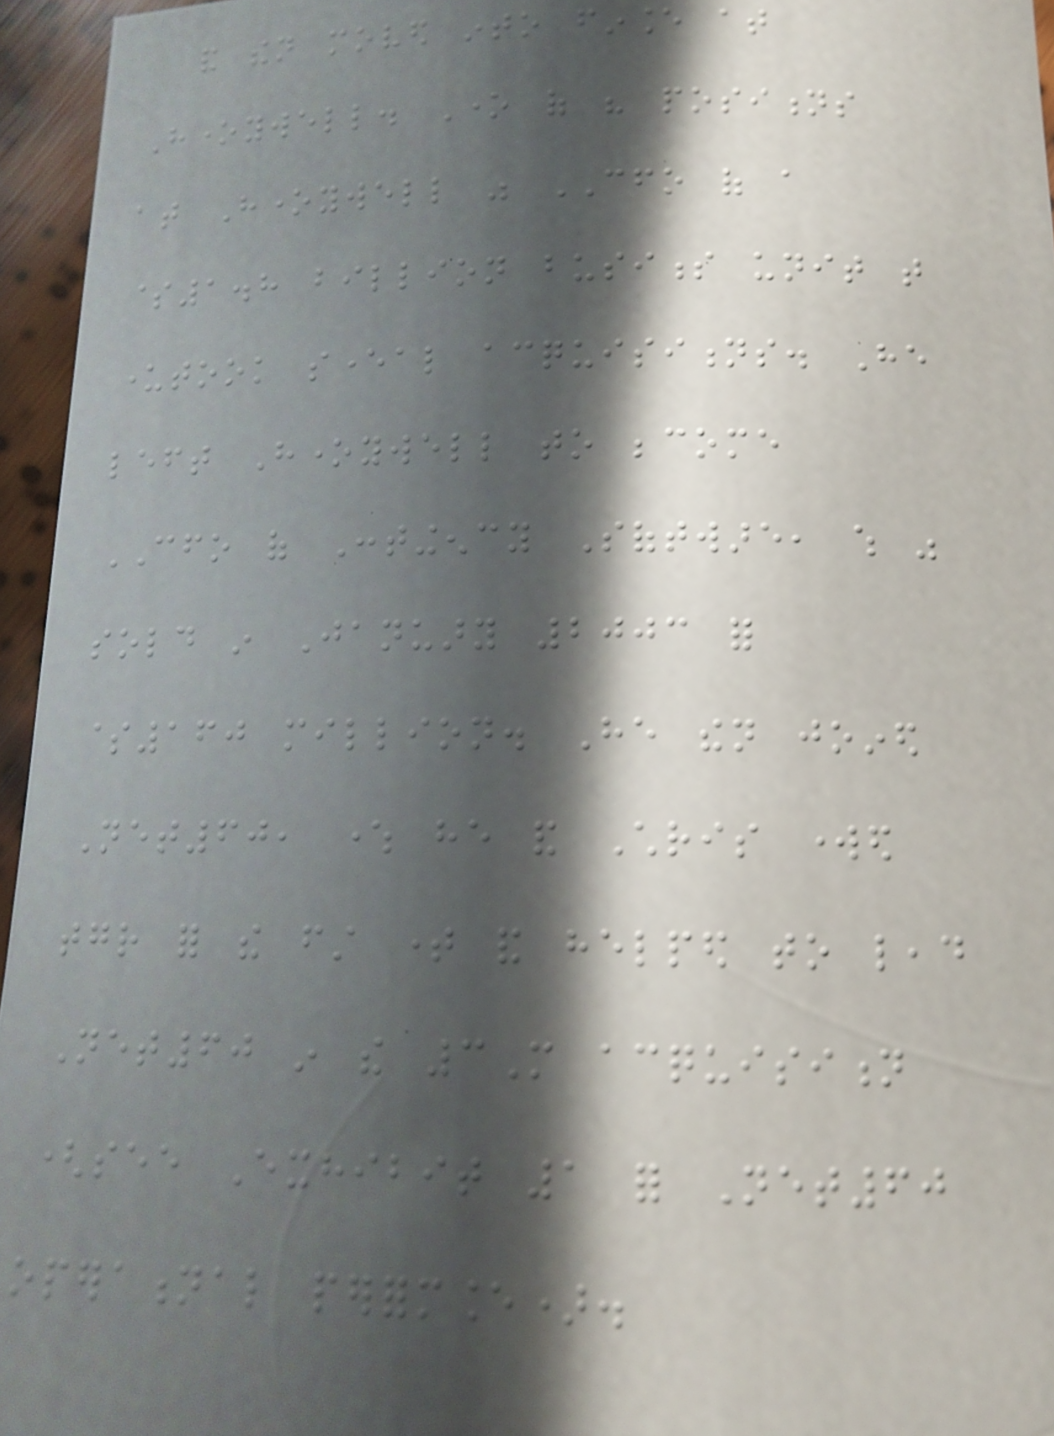and then moved into finance at
Honeywell. One of his positions
at Honeywell was CFO of a
$1.8 billion business unit that
undertook several acquisitions. He
left Honeywell to become
CFO of Contingency Software, which was
sold in January 2003 for
$160 million. He then joined
Net60, where he and Chris worked
together for the first time and helped to lead
Net60 in the 3M acquisition
(see Exhibit 1 for Net60
operational performance).
